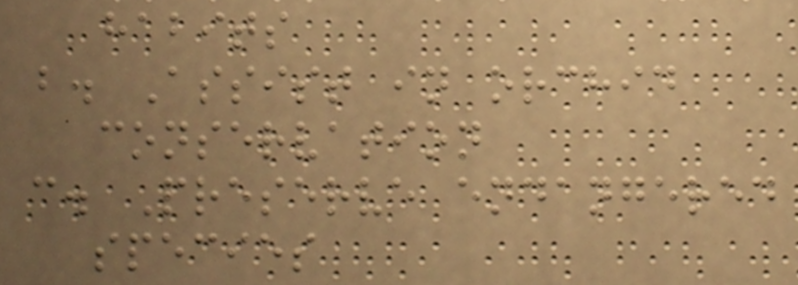habits
b. Assist in orchid
conservation
c. Preserve endangered
species
